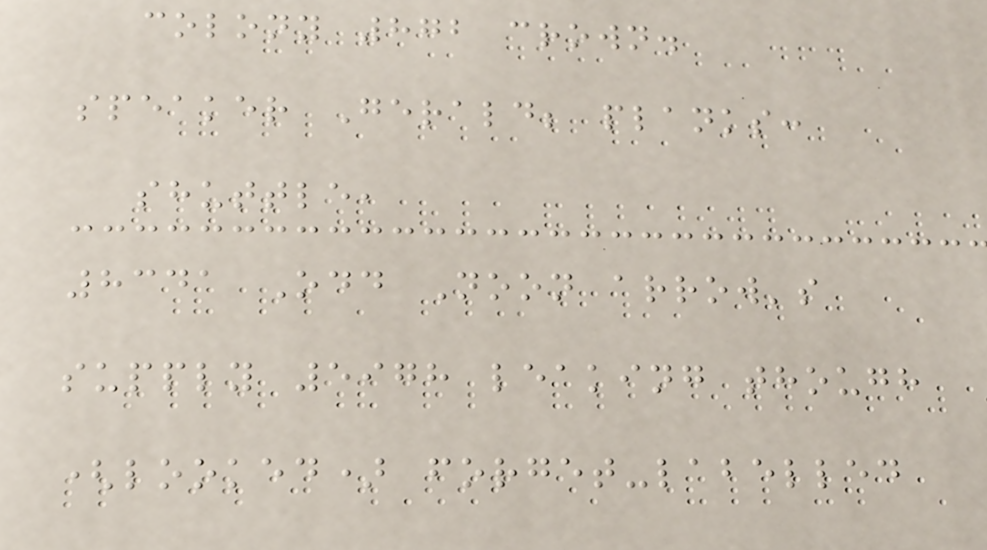colony 872 crown.
speaker Gerald; planks:
shuttle,
8341 Odd Noon arrow's
supply 5978 leaking though
(looked) forget-labelled
